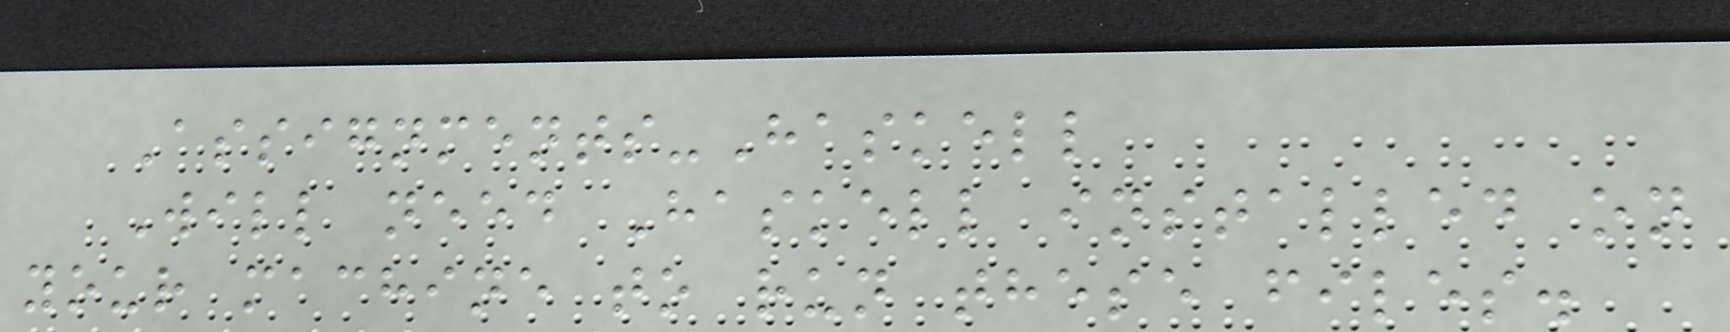Assignments-Haskell
Will need Haskell installed on
your machine to run these files.
